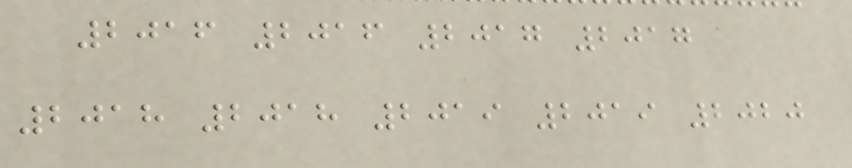2016 2016 2017 2017
2018 2018 2019 2019 2020
